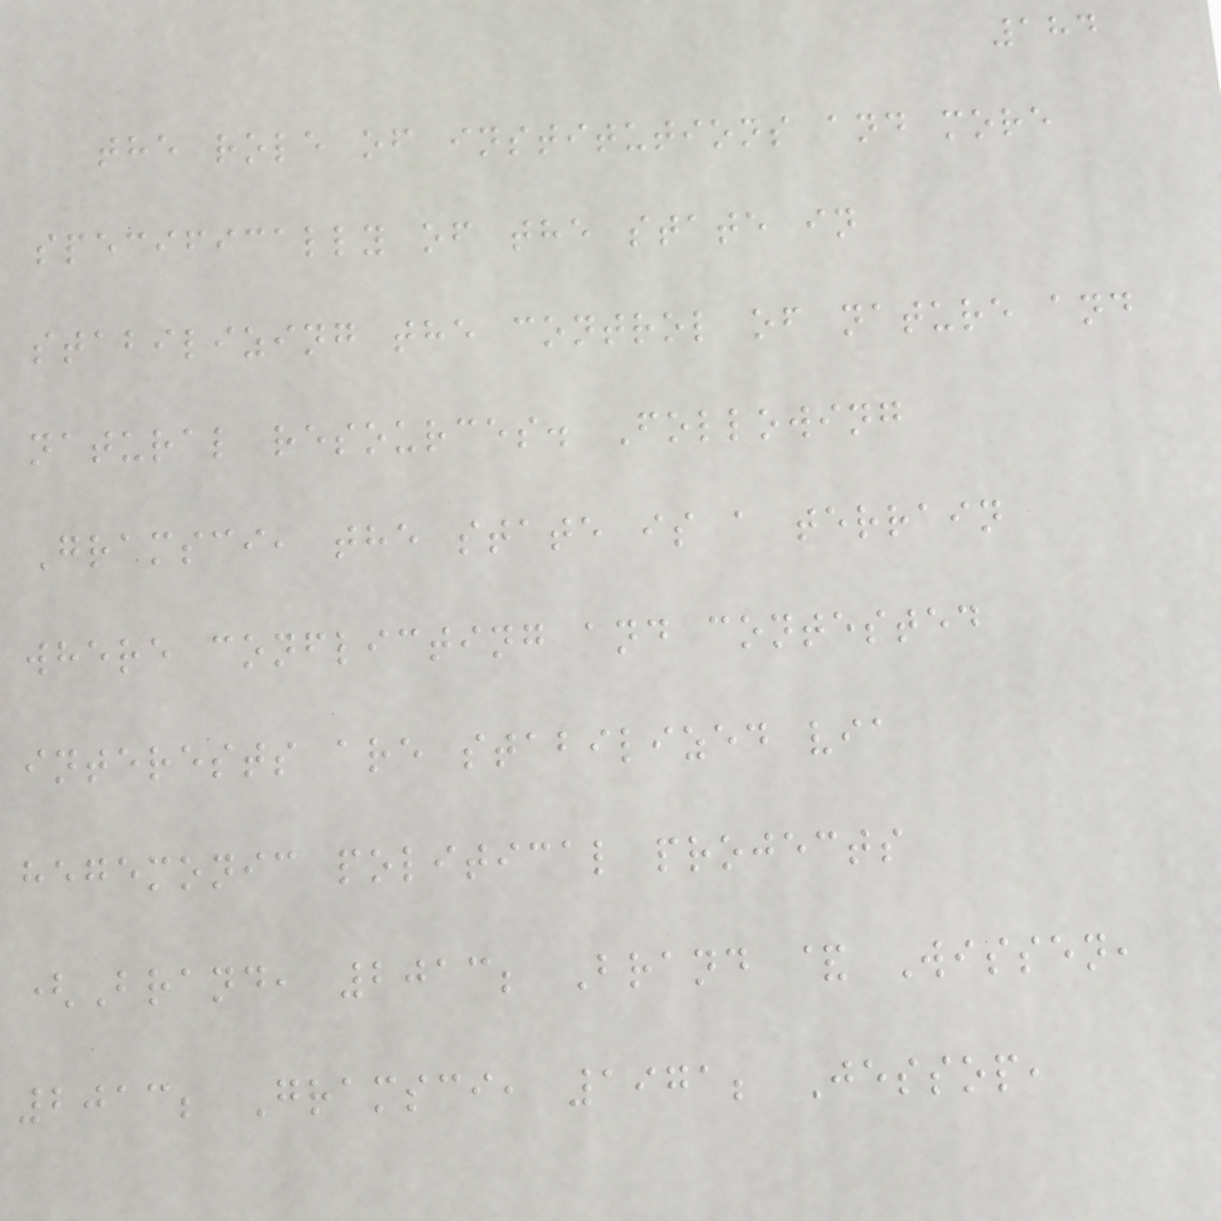184
the role of institutions and more
specifically of the state in
stabilizing the control of nature and
natural resources. Following
Gramsci, the state is a terrain
where conflicting and contested
interests are stabilized via
hegemonic political projects
(Brand, 2013; Brand & Wissen,
2013; Gramsci, 1971; Jessop,
